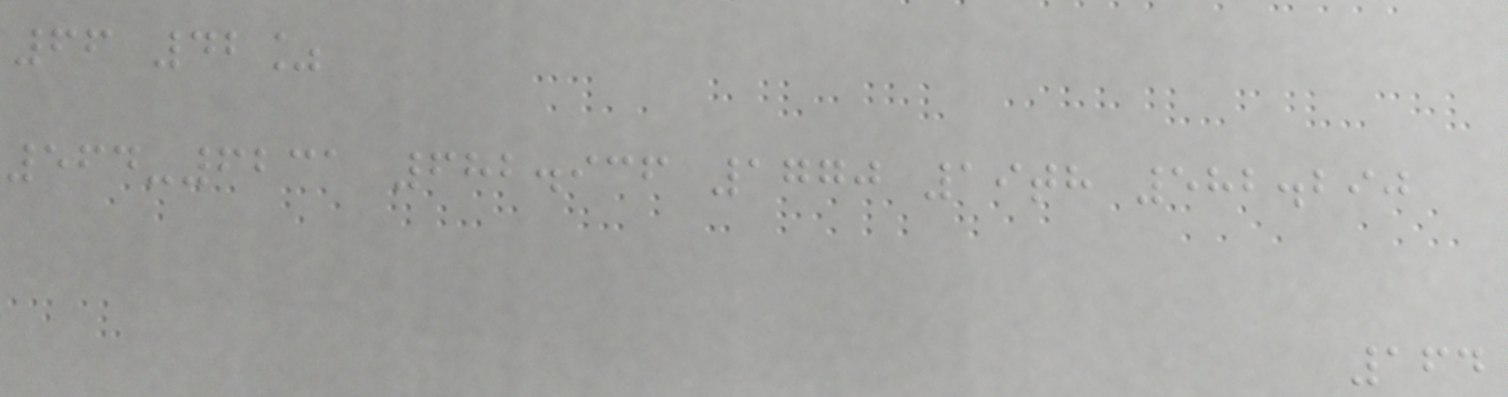66 42%
564-6231 682.936 1770 19th 582.290
164
